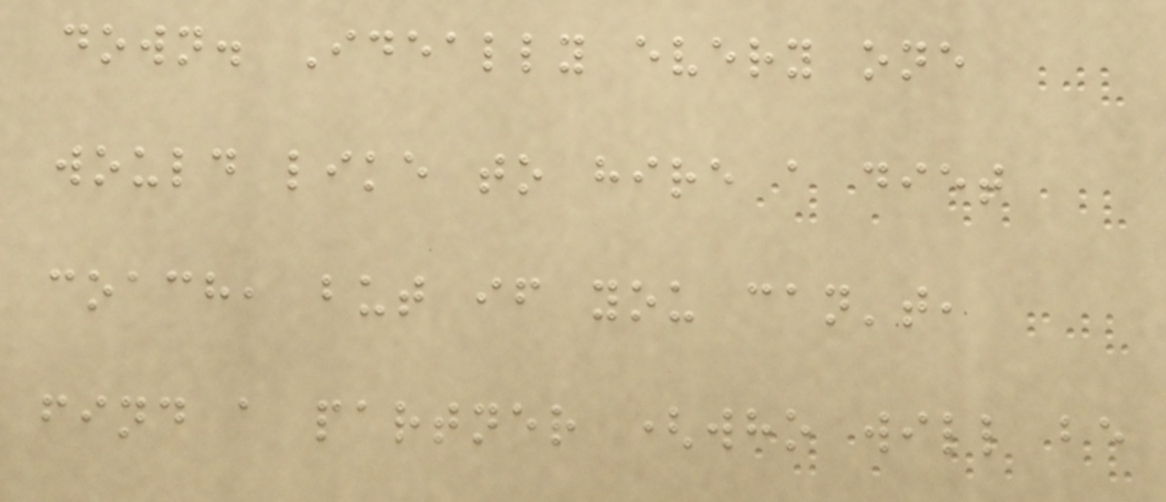down. Ideally every one
would like to hire a diet
coach, but if you can't,
find a partner (who will be
